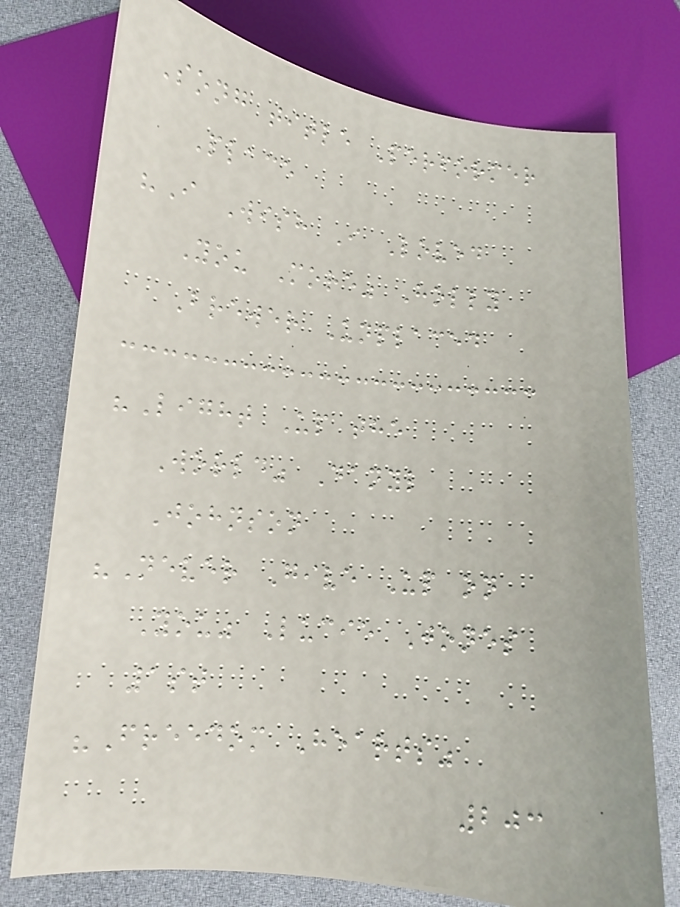Song title Performer
Place
"I Wish I Loved
You More" Holly
Brewer Unplaced
"Light Up the
World" Danyl
Johnson
"Never Give Up on
You" Lucie Jones
1st
"Freedom Hearts"
203
